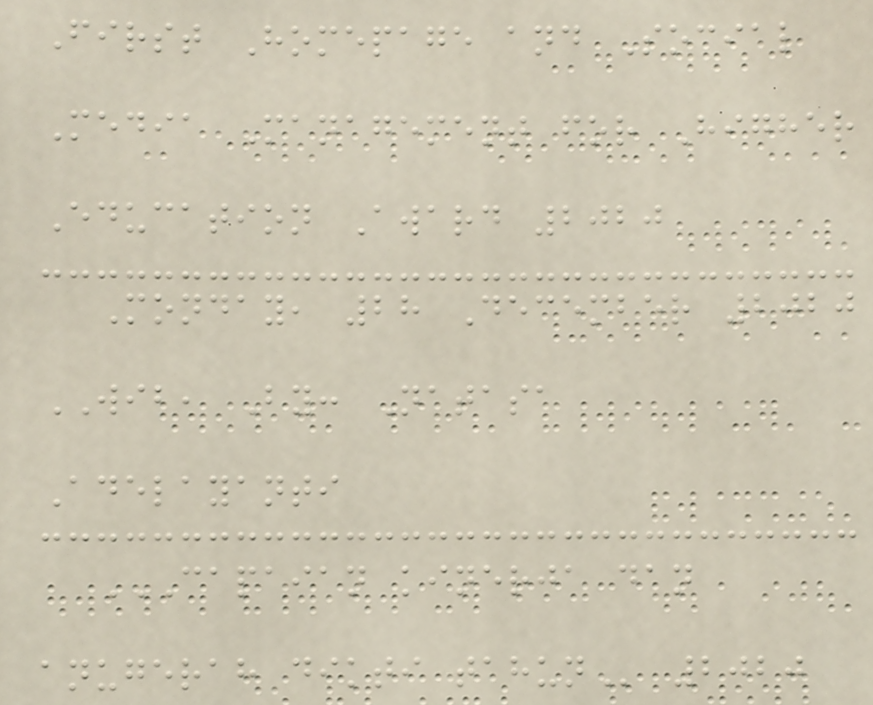First Homepage and Social
Media Management for Higher
Education Award 2020
Monday, 28 December 2020
WIB, By: Natasa
Adelayanti
CAPAIAN KINERJA DAN
ANUGERAH DIKTI TAHUN 2020
